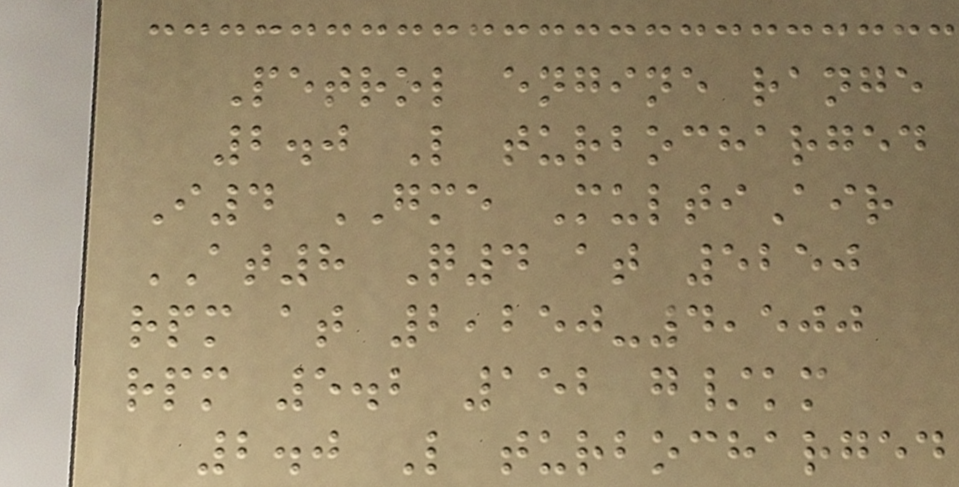Petrol engine range
2.0 L turbocharged
I4 GME MultiAir
AT8 Q4 at 5250
rpm at 2,250-4,500
rpm 5.2 152 g/km
2.0 L turbocharged
